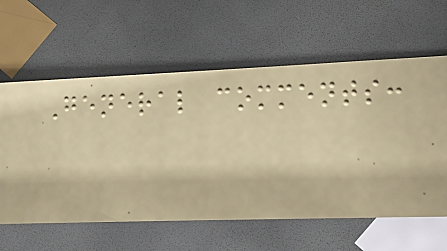General comments:
